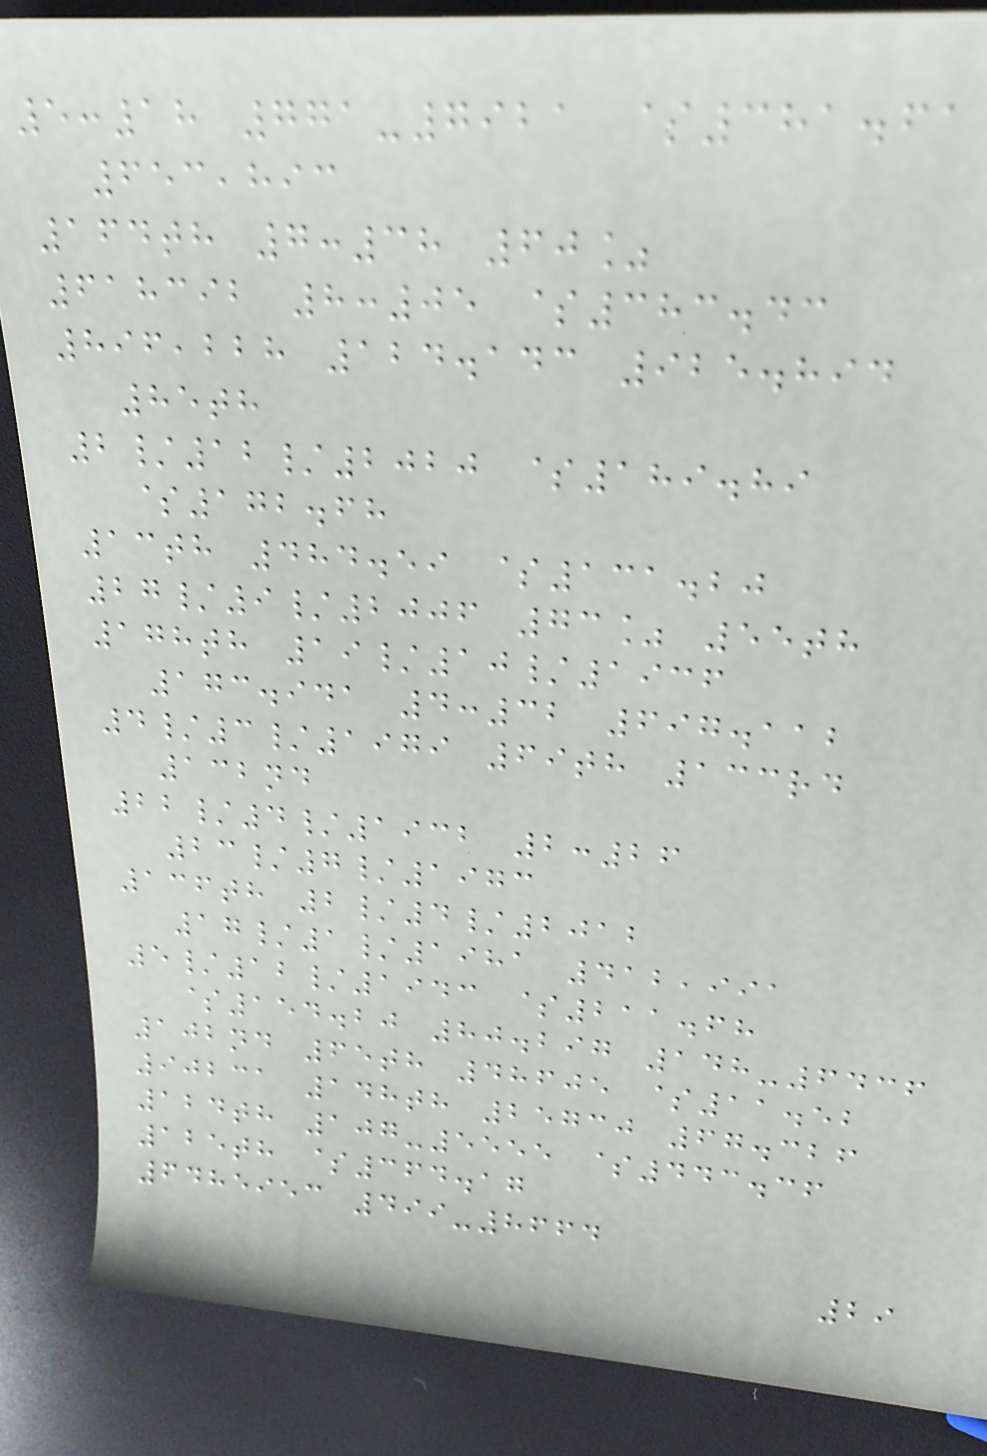5:18 771-7921 $381.61
653,893
164th 7:38 60%
618392 8:05 $383.43
896,228 124.143 925.894
85th
2/12/2020 $189.89
$172.68
13th 484.59 $131.20
27/9/2006 73% 55th
178th 19/10/1936
173.941 4:32 697.112
4/3/1979 69th 133rd
132nd
22/4/1932 2:26
23/7/1973
136th 2/4/2012
17/1/1981 412,991
5/12/1943 $211.68
$154.20 80.297 148-6436
102nd 65th 48605 $11.52
90231 148th 25730 67.326
124th 107-5555 $443.36
125th $364.17
6485953 499-8664
29
